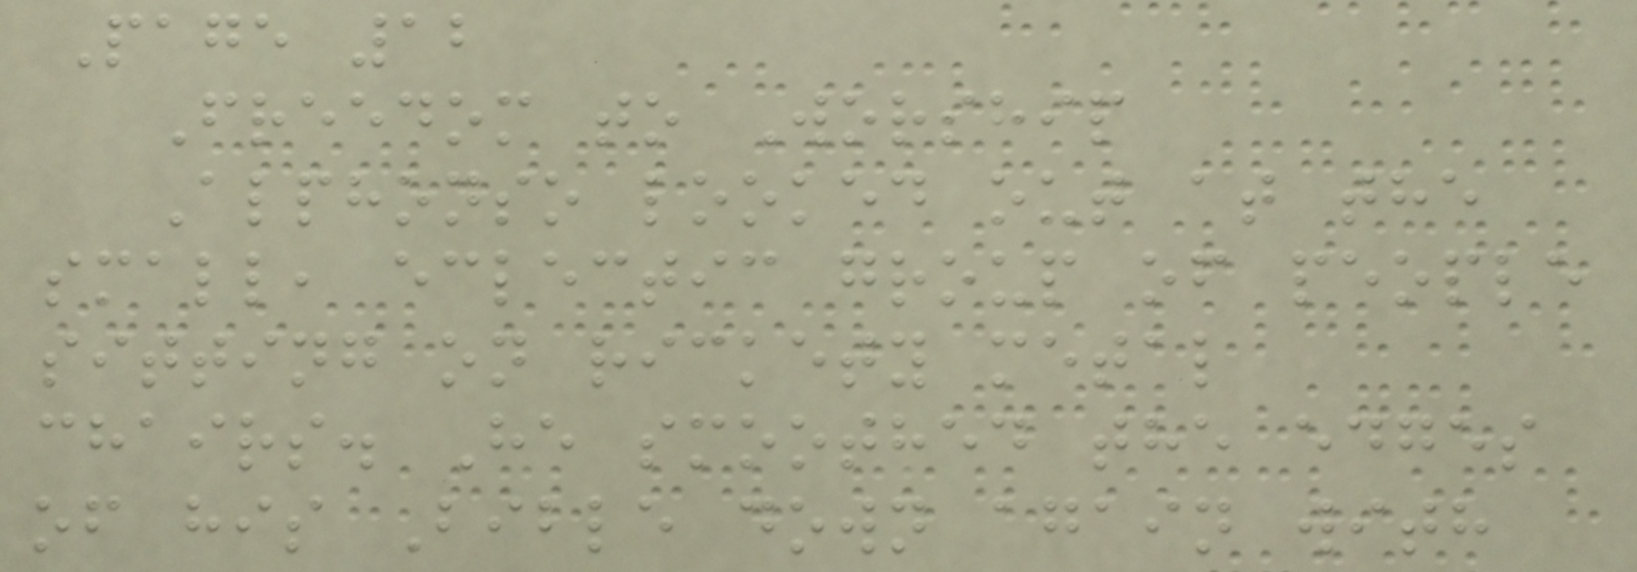Page 12
Freedom to Worship
Alphonso looked out at the
small, eclectic group of people
sitting on rickety metal
chairs. He smoothed the edges
of his Bible down again with
